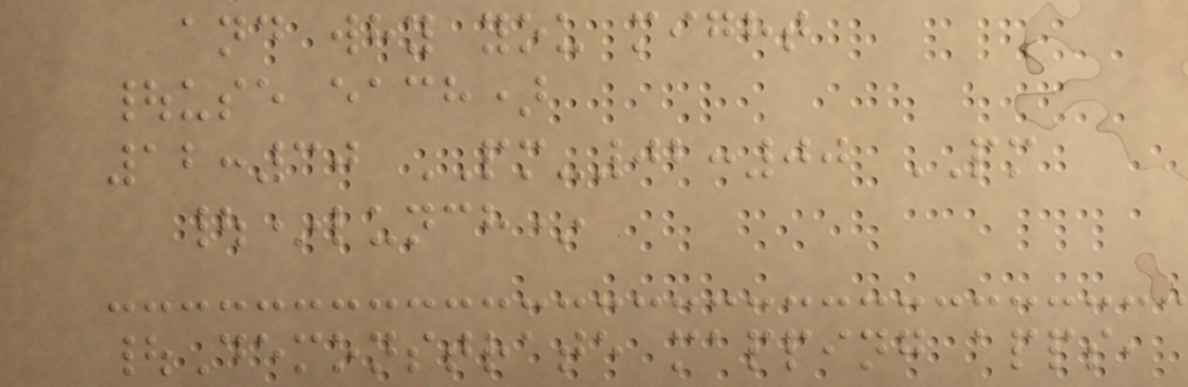and why you might
|use each)
12:30 PM-02:00 PM
|*lunch*
|Demonstrate mapping apps,
